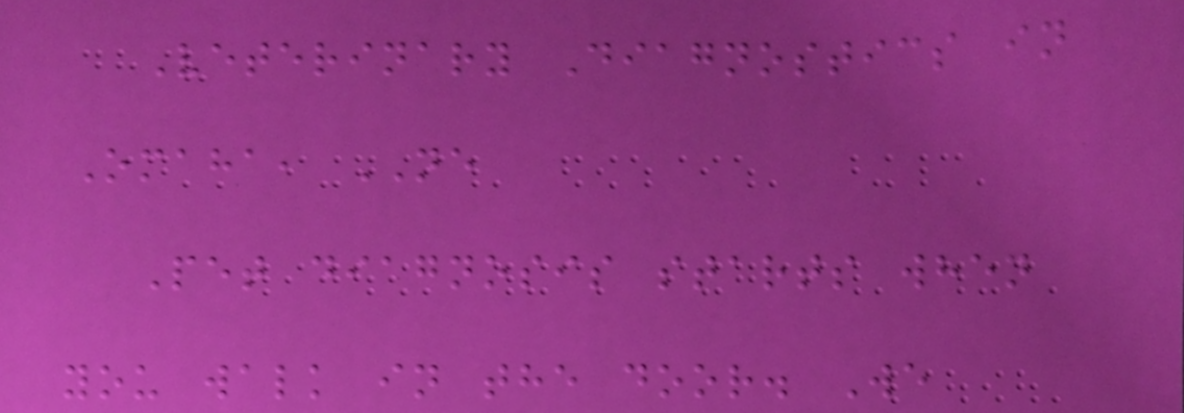Veterinary Diagnostics in
Omaha, NE
Pet diagnosis starts when
you walk in the door. We
